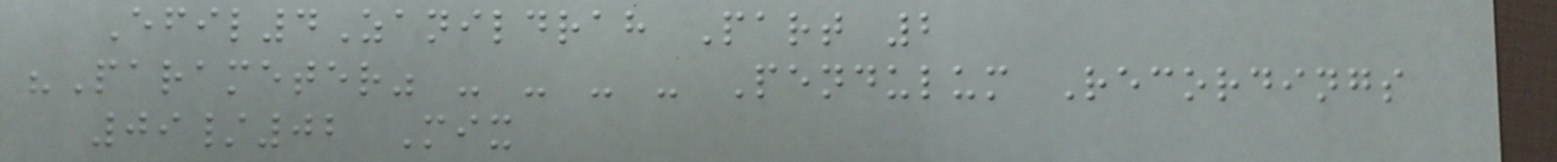Efil4Zanildrah Part 2
"Parameter" - - - - Pendulum Recordings
09/02 Mix
